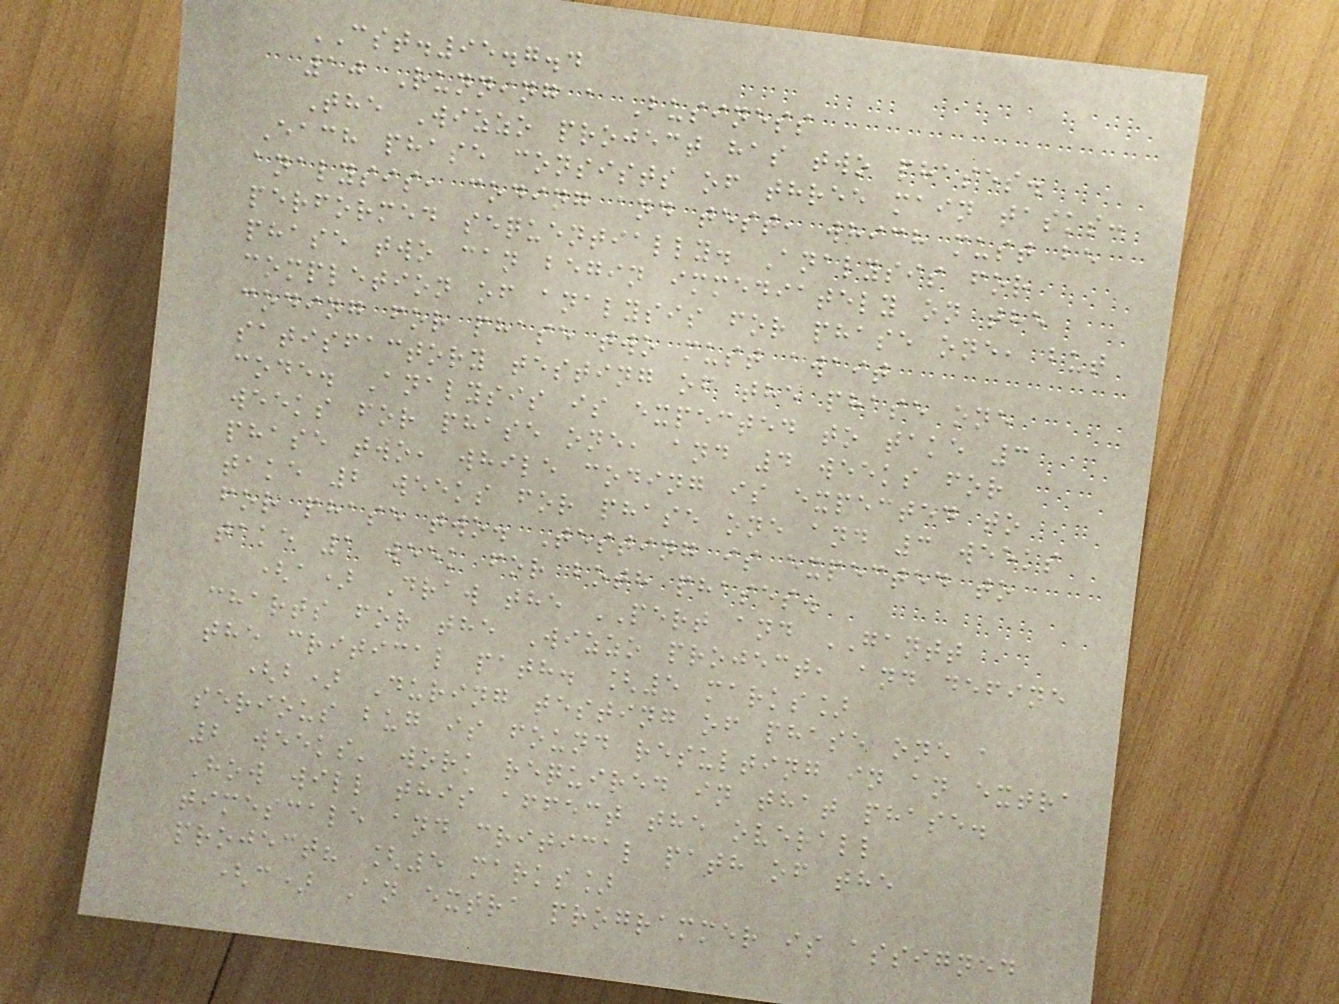CST.95.7.4
10 Running a Business
The Wizzo project has two phases.
Each phase consists of three main tasks:
analysis, coding and test, which must be
performed sequentially. Analysis for
phase two can begin immediately on the
completion of analysis for phase one, but
coding for phase two must await
satisfactory testing of the phase one
code. Analysis is expected to take 3
weeks for phase one, and 4 weeks for
phase two, while coding is expected to
take 2 weeks for phase one and 3 weeks
for phase two. Testing is expected to
take 1 week for both phases.
(a) Draw the PERT and GANTT
charts for the Wizzo project, and define
the critical path. [5 marks]
(b) During testing of phase one a
serious bug is found resulting in an extra
2 weeks' work required in that phase.
How will this affect the overall
timescale and critical path of the
project? [5 marks]
(c) An extra programmer is assigned
